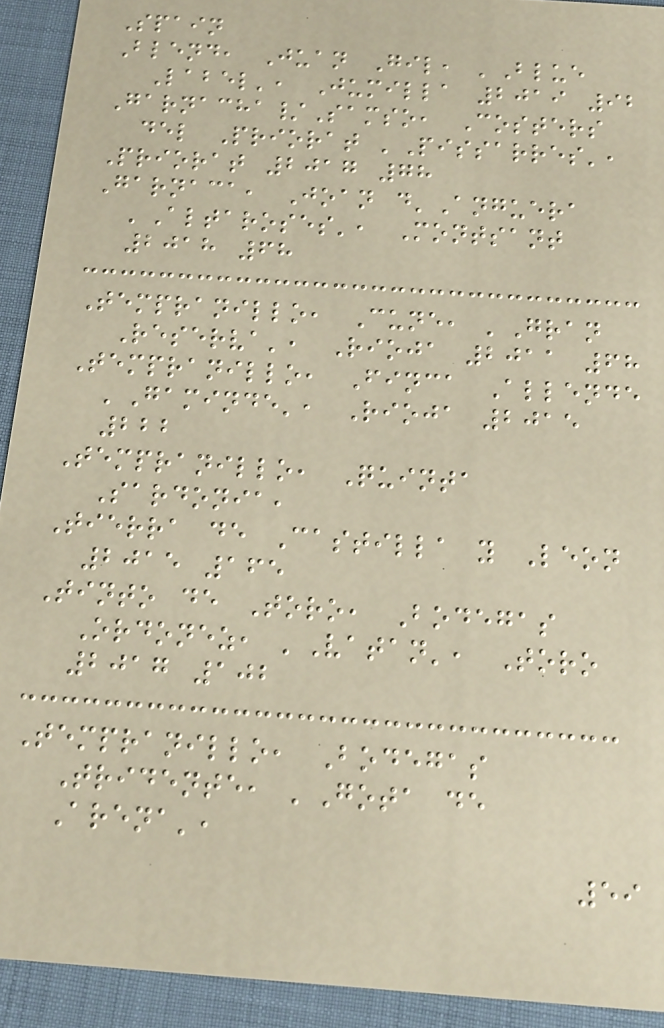Spain
Blend, Juan Gil, 'Blue
Label', Jumilla 2019 92
Garnacha/Samso, Costers
del Priorat 'Pissarres',
Priorat 2017 78
Garnaca, Joan d'Anguera
'Altaroses', Montsant
2018 68
Tempranillo, Cune, 'Gran
Reserva', Rioja 2011 68
Tempranillo, Finca Allende
'Gaminde', Rioja 2015
222
Tempranillo, Quinta
Sardonia,
Tierra de Castilla y Leon
2015 165
Tinto de Toro, Bodegas
Ordonez, 'Vatan', Toro
2017 102
Tempranillo, Bodegas
Tridente, 'Gota de
Arena',
59
